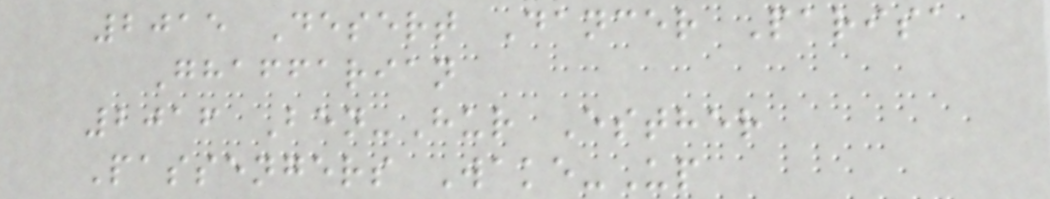2015 Desert Dancer Parisa
Ghaffarian
2016 Ben-Hur Esther
Passengers Wake-Up
